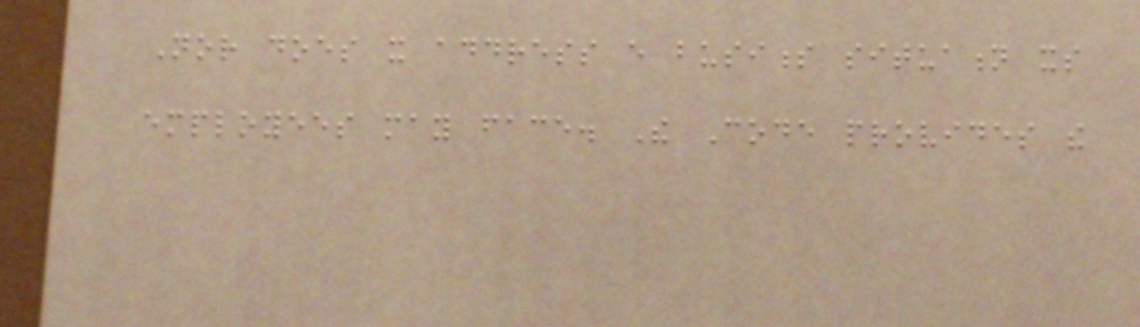Nor does it address every business situation its
employees may face. The Code provides the
